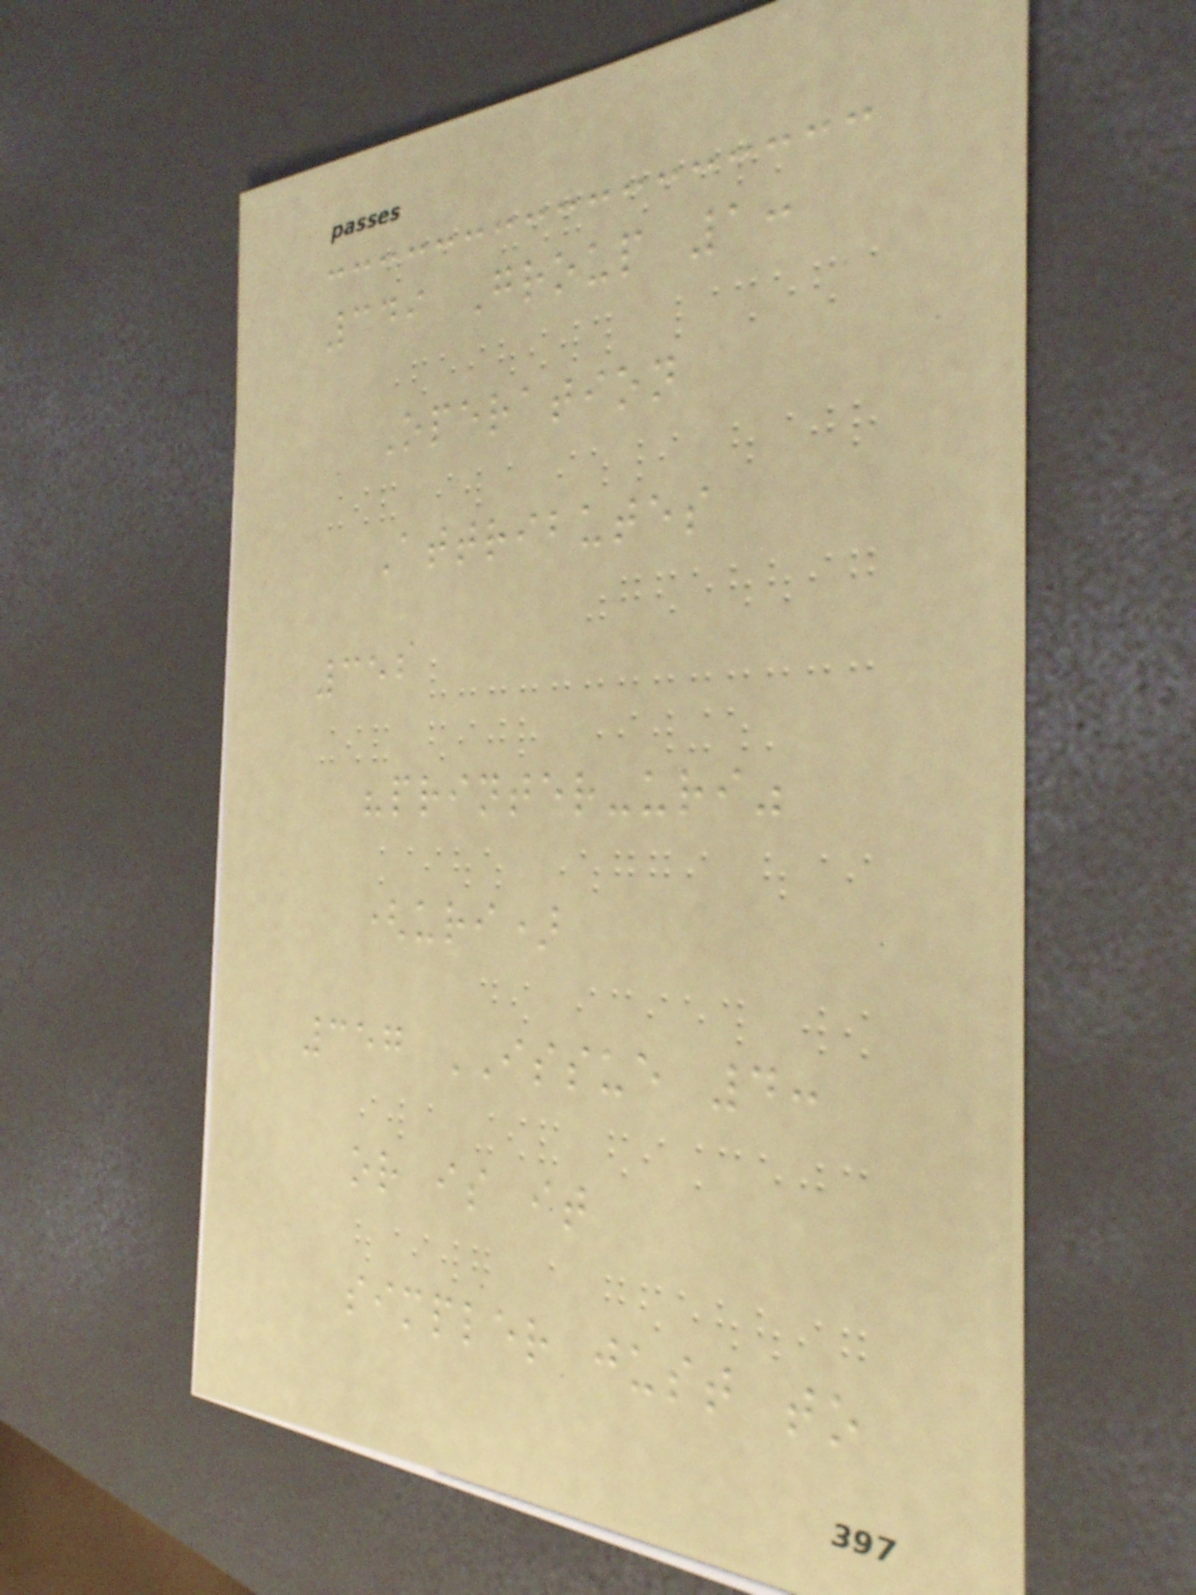349 Group 1:
Operation
Attributes
352
"printer-uri"
(uri)
357 ISSUE 4:
or is it
simpler just to
